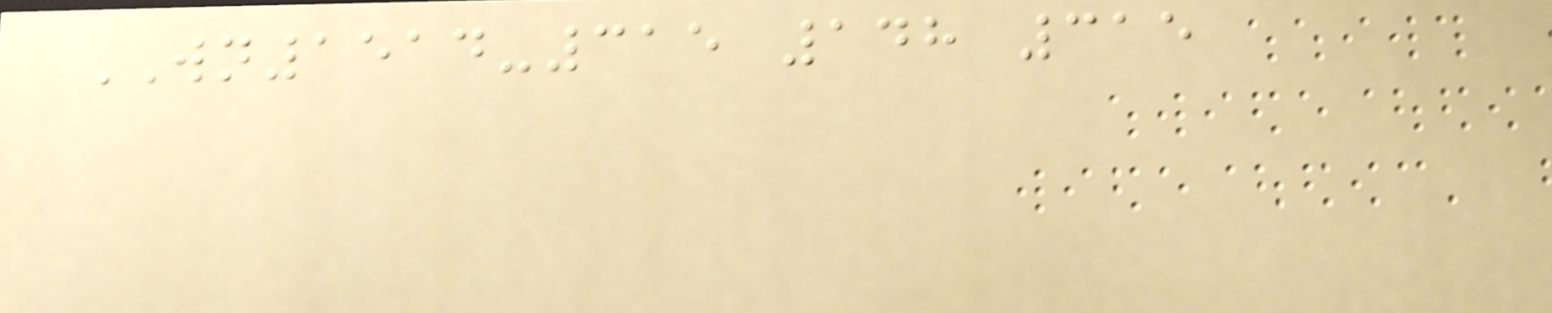WN1514-315 148 315
